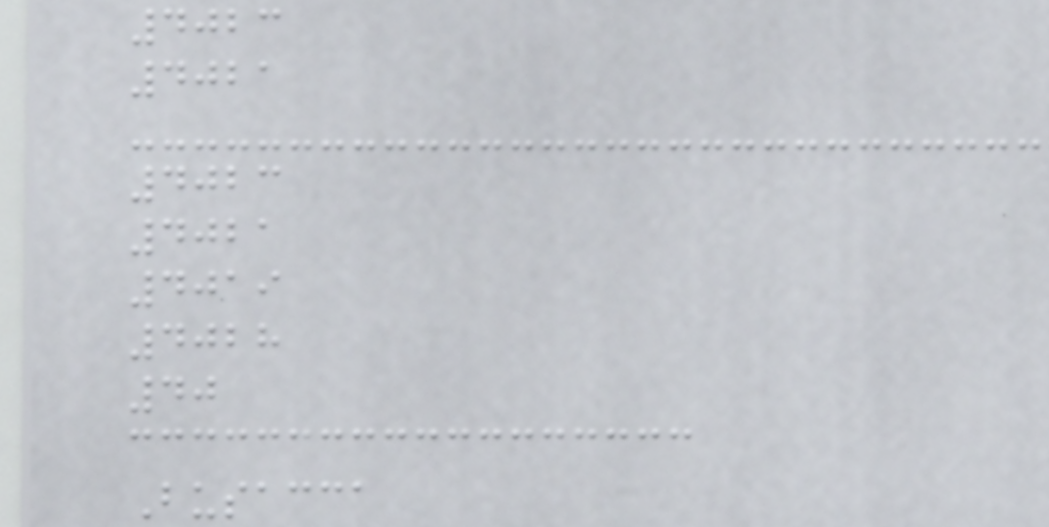4023
4021
4023
4021
4019
4028
40
Busacca
